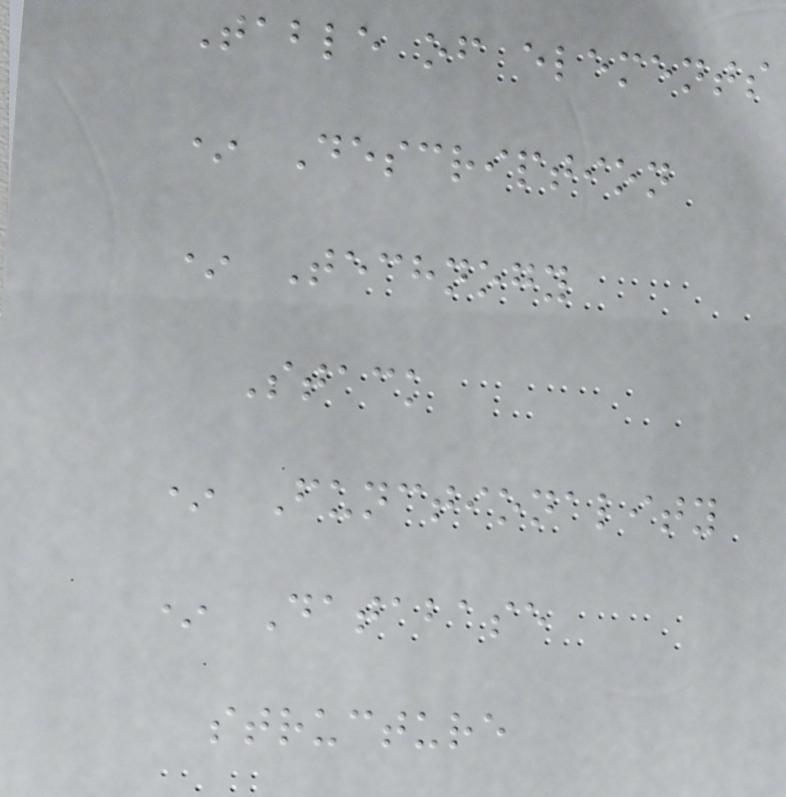Table of elements
* Description
* Technogy
Stack
* Functionality
* Database
structure
